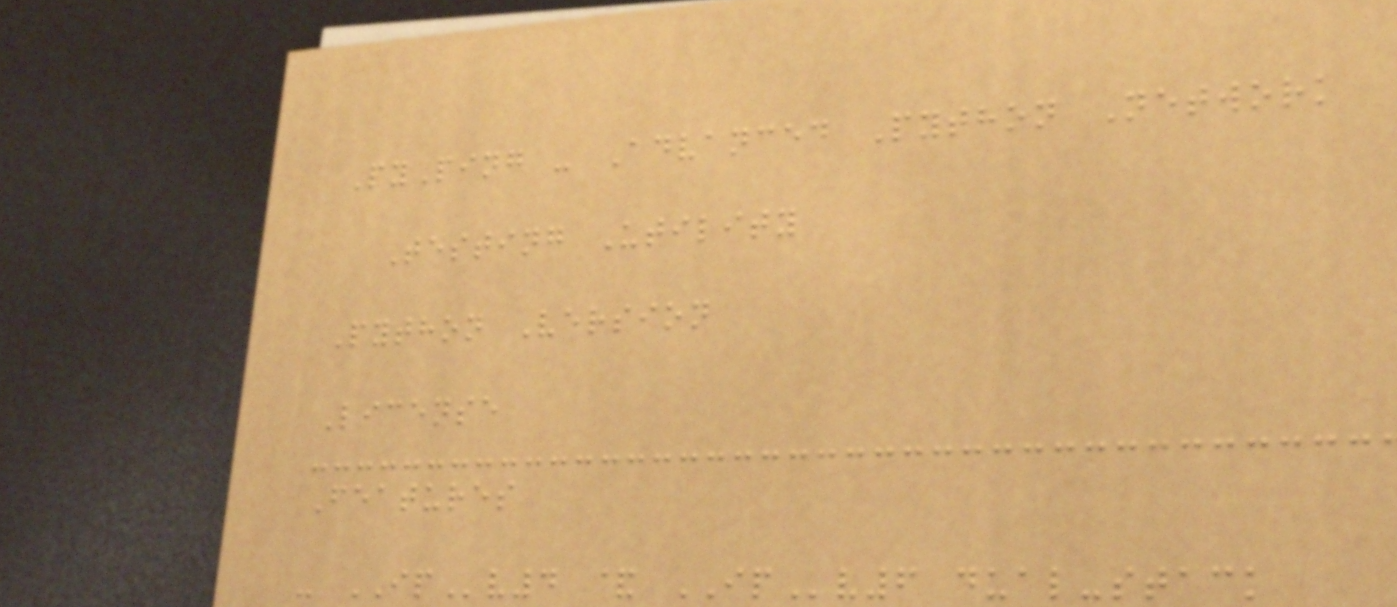PyPing - Advanced Python Network
Testing Utility
Python Version
License
Features
- IPv4 & IPv6 dual-stack
